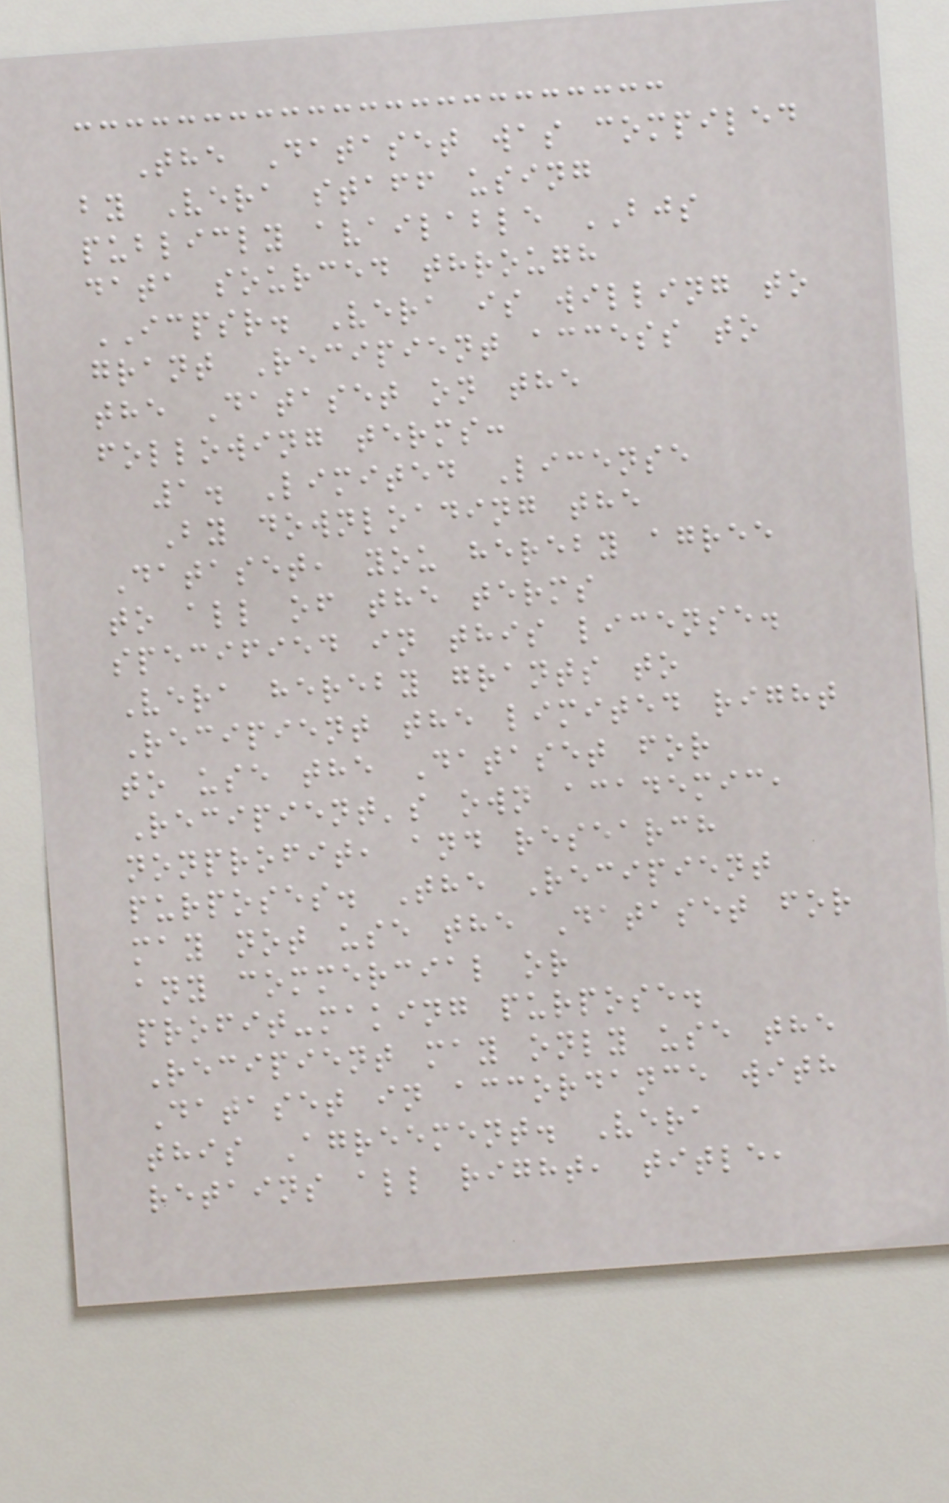The Dataset was compiled
by Vera staff using
publicly available BJS
data sourced through
ICPSR. Vera is willing to
grant Recipient access to
the Dataset on the
following terms:
1. Limited License
By downloading the
Dataset, you hereby agree
to all of the terms
specified in this license.
Vera hereby grants to
Recipient the limited right
to use the Dataset for
Recipient's own academic,
nonprofit, and research
purposes. The Recipient
may not use the Dataset for
any commercial or
profit-making purpose.
Recipient may only use the
Dataset in accordance with
this Agreement. Vera
retains all right, title,
